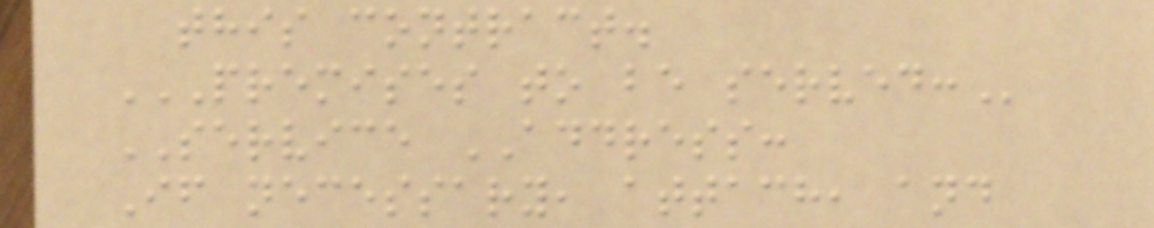this contract.
PREMISES TO BE SERVED:
SERVICE ADDRESS:
If necessary, attach, and
